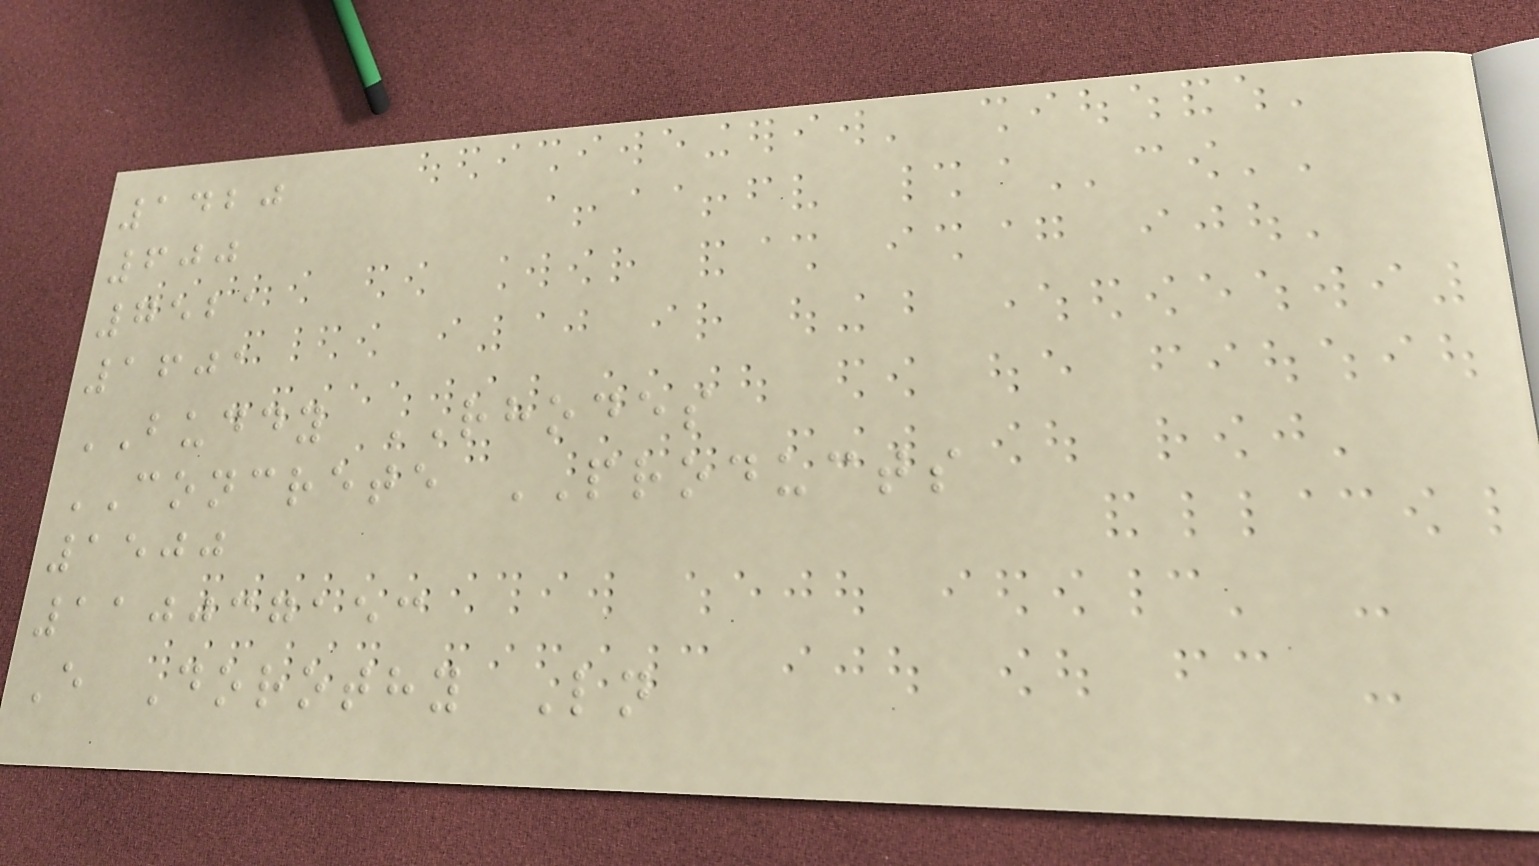1420
600
7521
1601
BUDDY RHODES
CONCRETE PRODUCTS
1500
110037153
E Dorothy Ln
